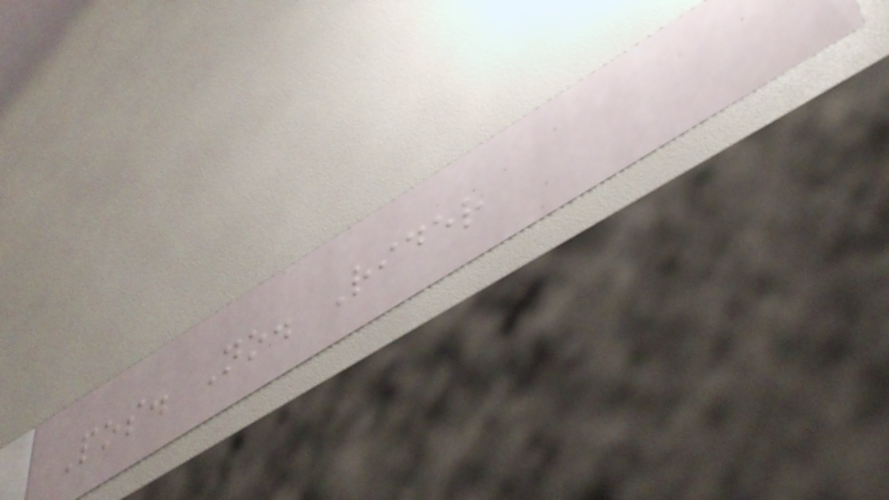Pos. No. Rider
